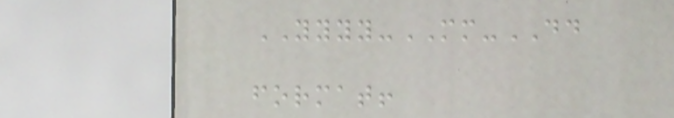YYYY-MM-DD
format!
